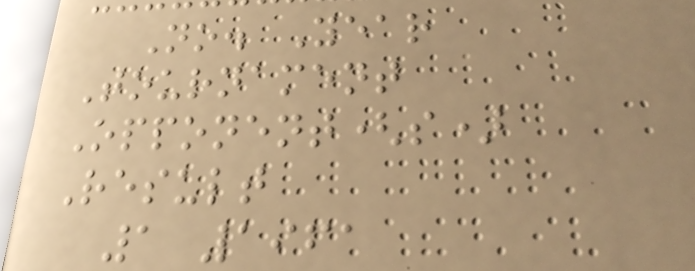No. Year
Tournament
Opponent(s)
Result
1 1961
